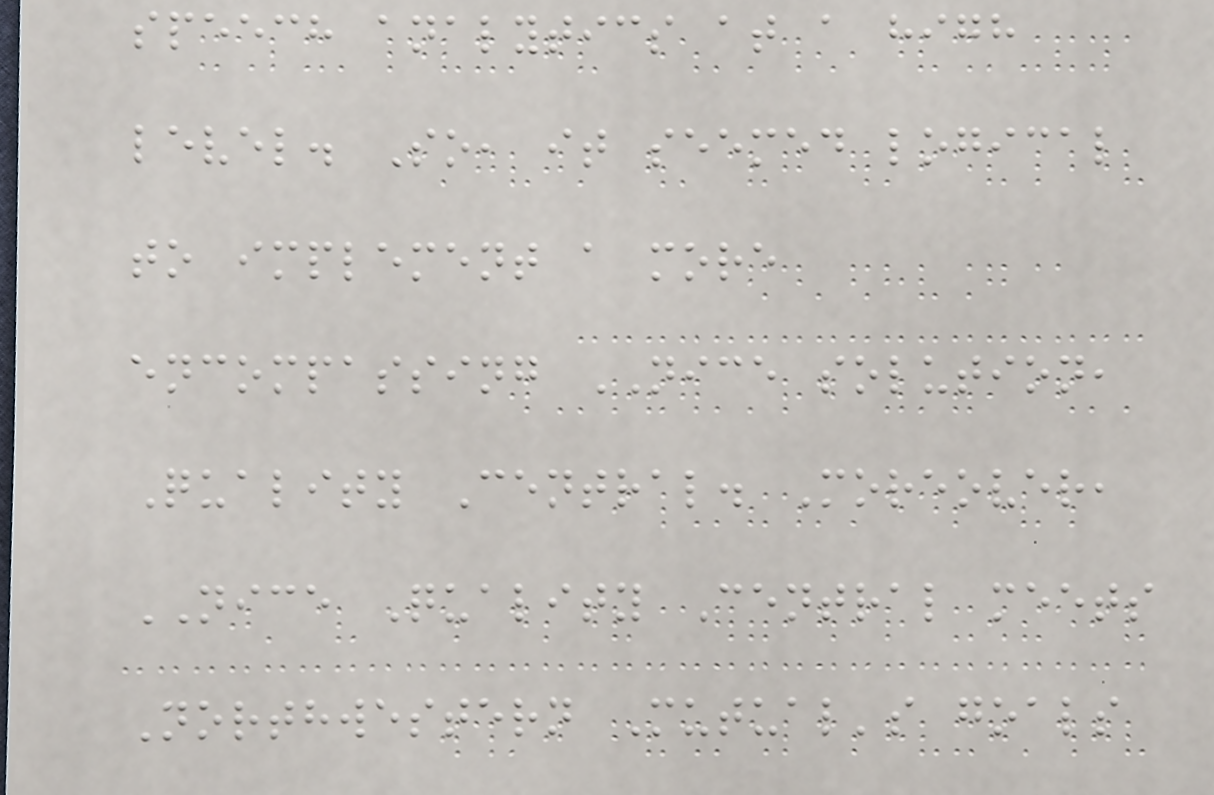speech analytics at a high
level. So, it seemed logical
to implement a more
encompassing NICE solution,
Quality Central. Moreover,
NICE Quality Central meets
Northwestern Mutual's goals
